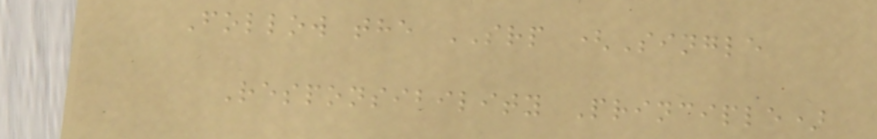Follow the SRP (Single
Responsibility Principle)
